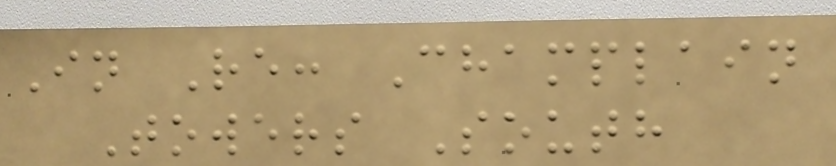In Re: Champlain
Towers South
